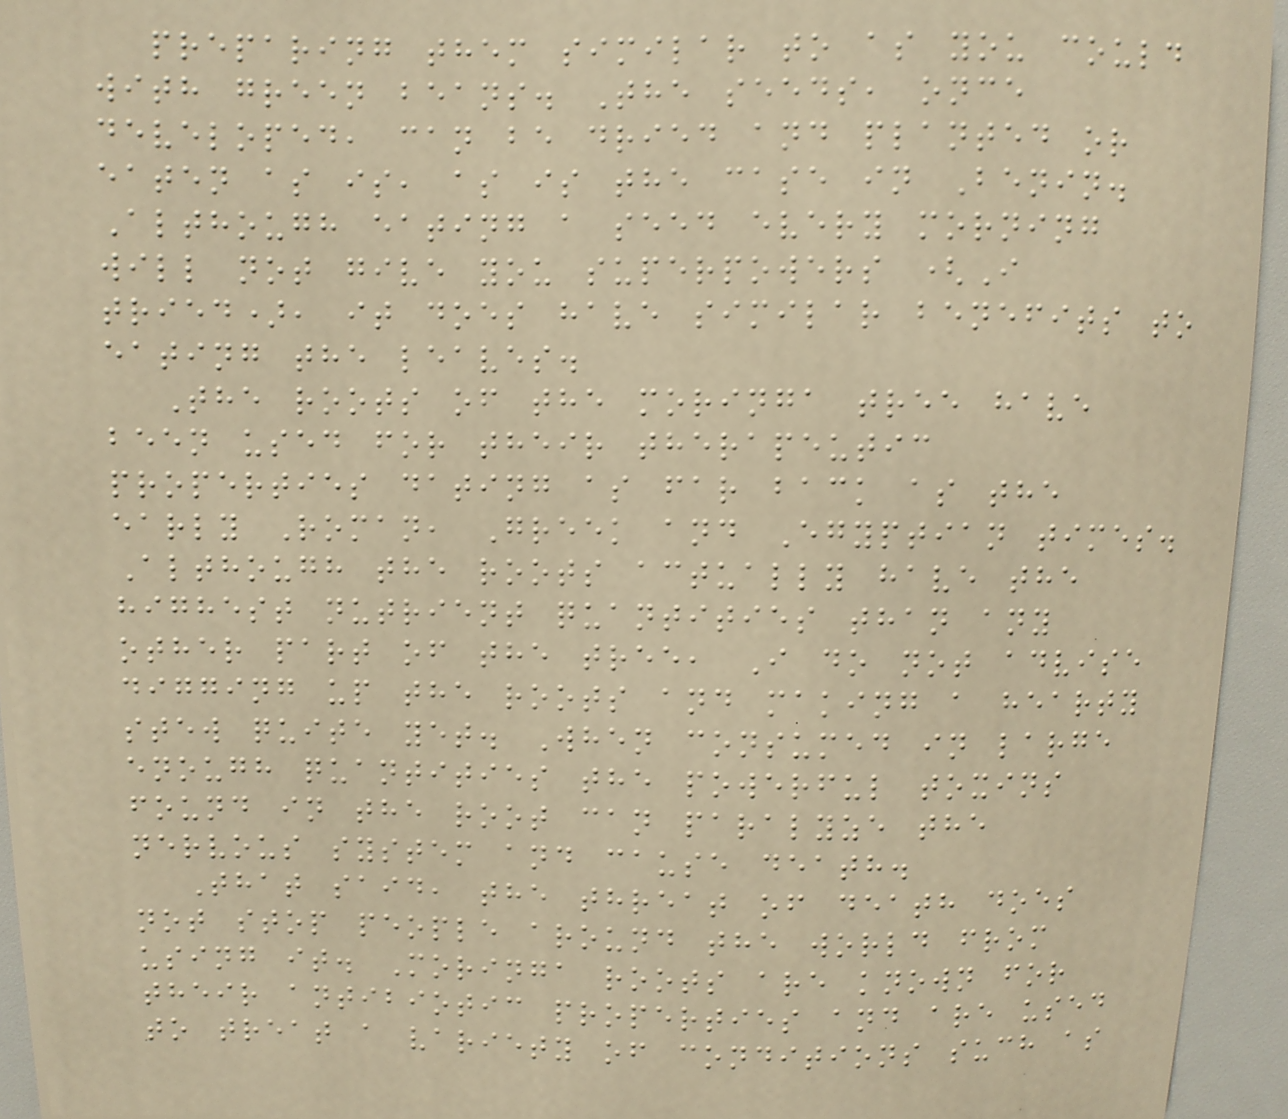preparing them similar to as you could
with green beans. The seeds, once
developed, can be dried and planted or
eaten as is, as is the case in Benin.
Although eating a seed every morning
will not give you superpowers (I
tried), it does have similar benefits to
eating the leaves.
The roots of the moringa tree have
been used for their therapeutic
properties dating as far back as the
early Roman, Greek and Egyptian times.
Although the roots actually have the
highest nutrient quantities than any
other part of the tree, I do not advise
digging up the roots and making a hearty
stew quite yet. When consumed in large
enough quantities the powerful toxins
found in the root can paralyze the
nervous system and cause death.
That said, the threat of death does
not stop people around the world from
using it. Moringa roots are known for
their antibiotic properties and are used
to treat a variety of conditions such as
